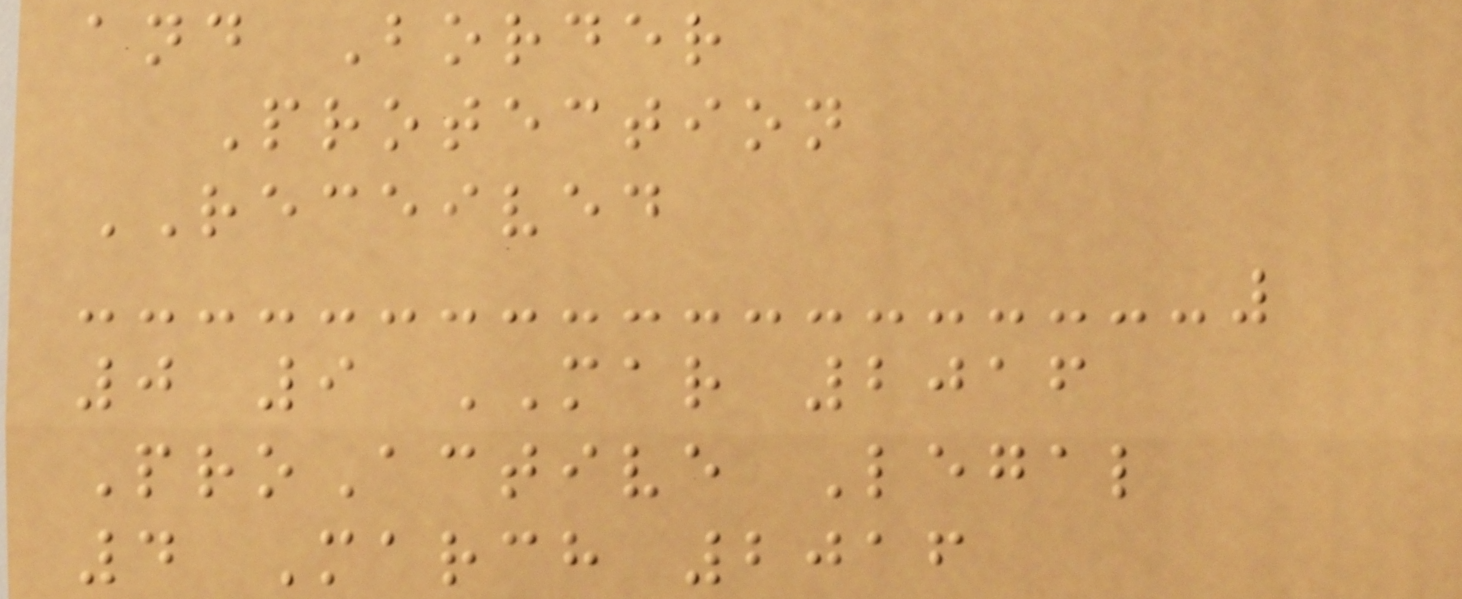and Border
Protection
RECEIVED
0 9 MAR 2016
ProActive Legal
4 March 2016
